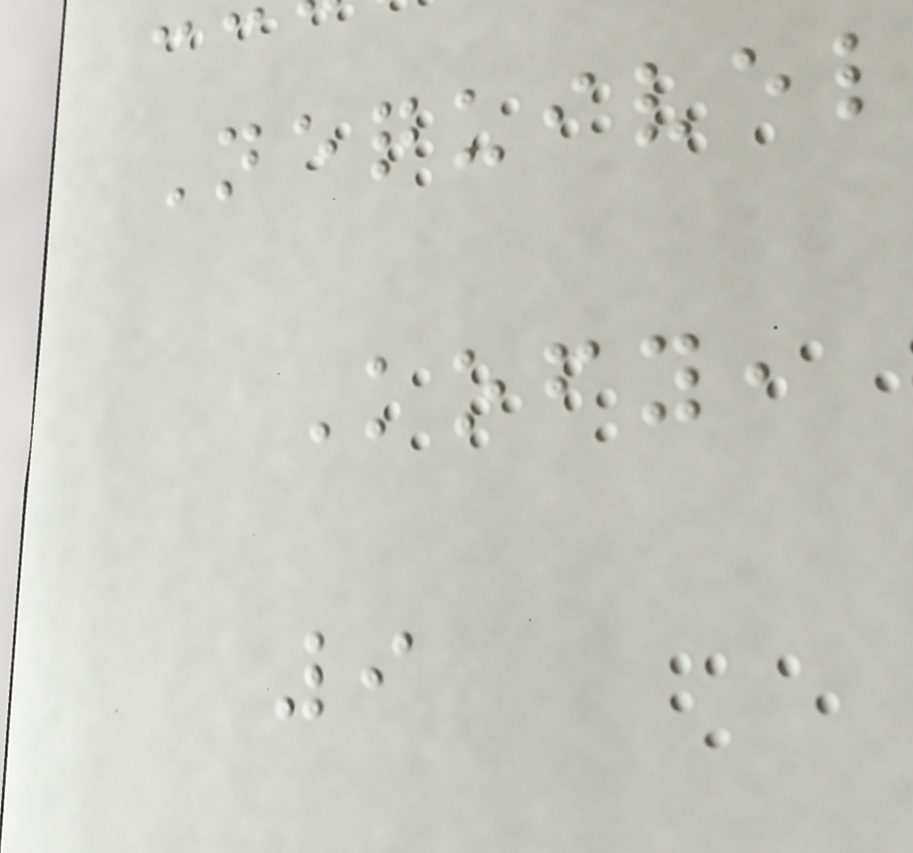Nequivel
Kofy,
9
